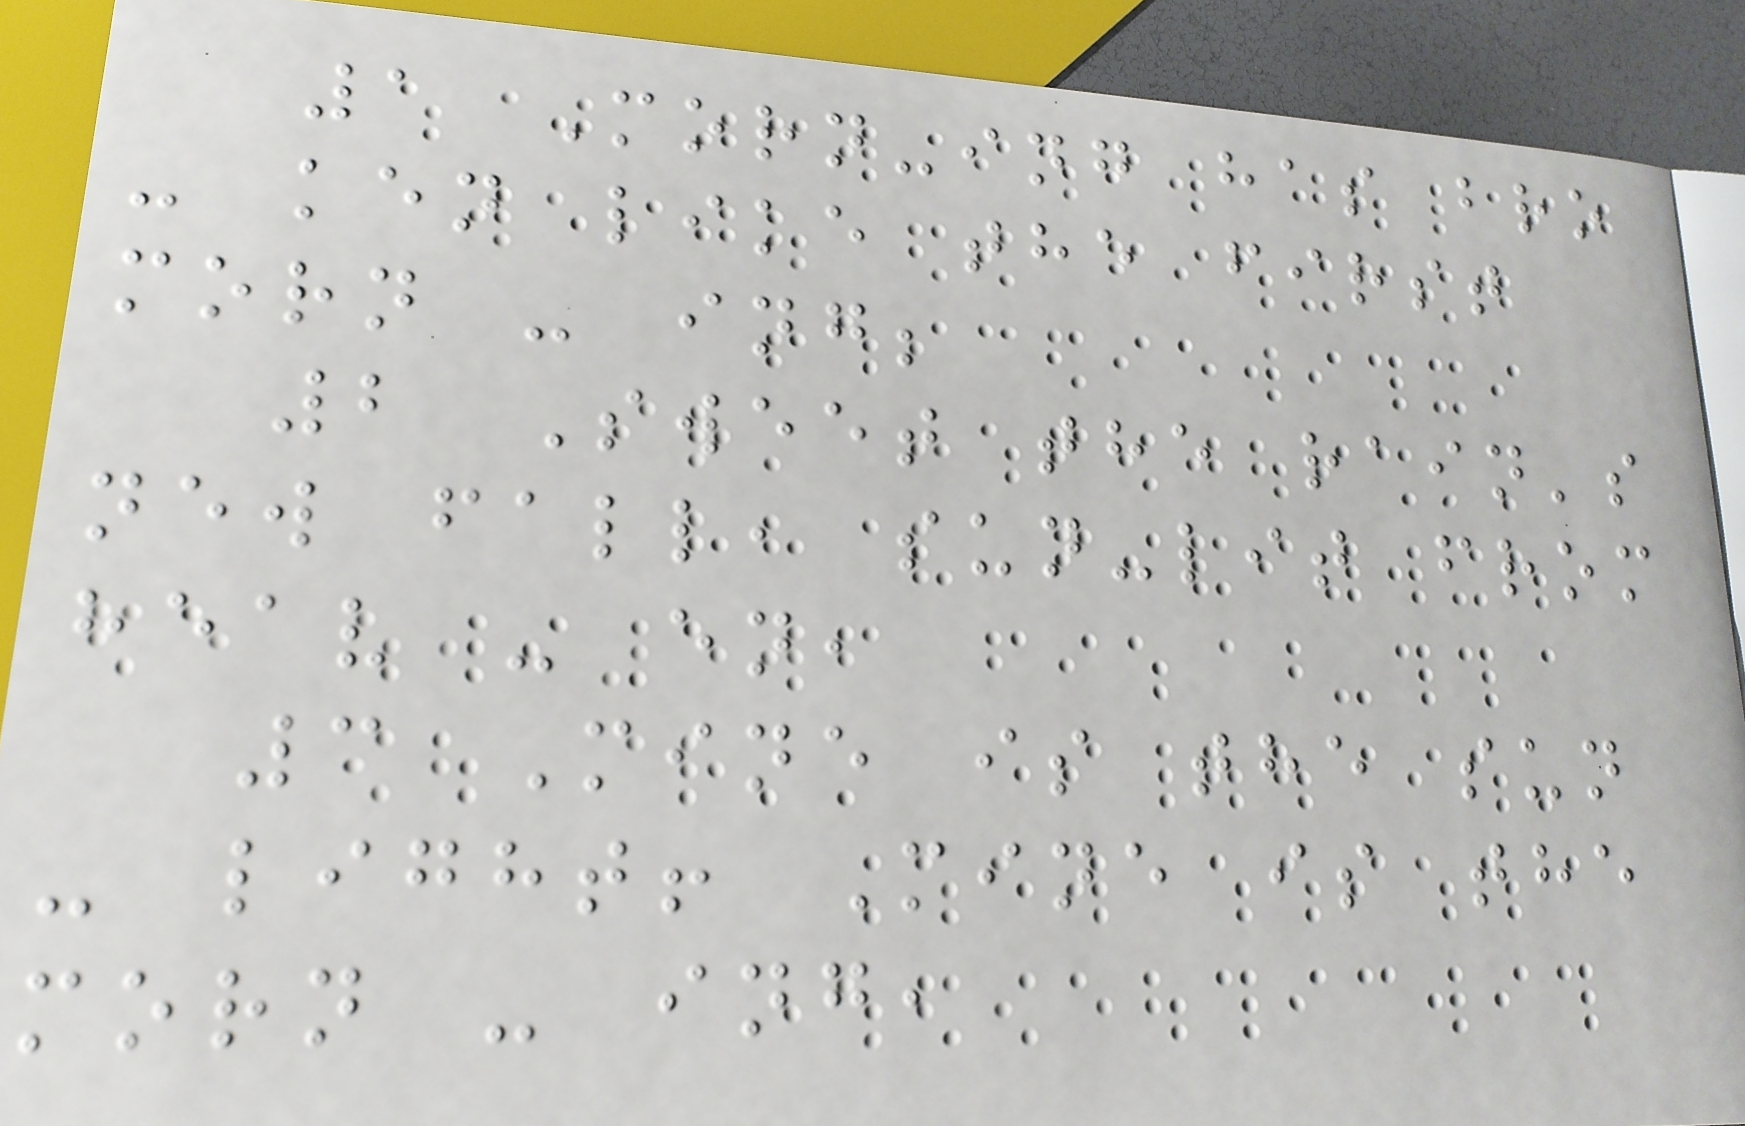1 Morn-ing has bro
- ken like the first
morn - ing;
2 Sweet the rain's
new fall, sun-lit from
heav - en,
3 Mine is the sun
- light! Mine is the
morn - ing,
